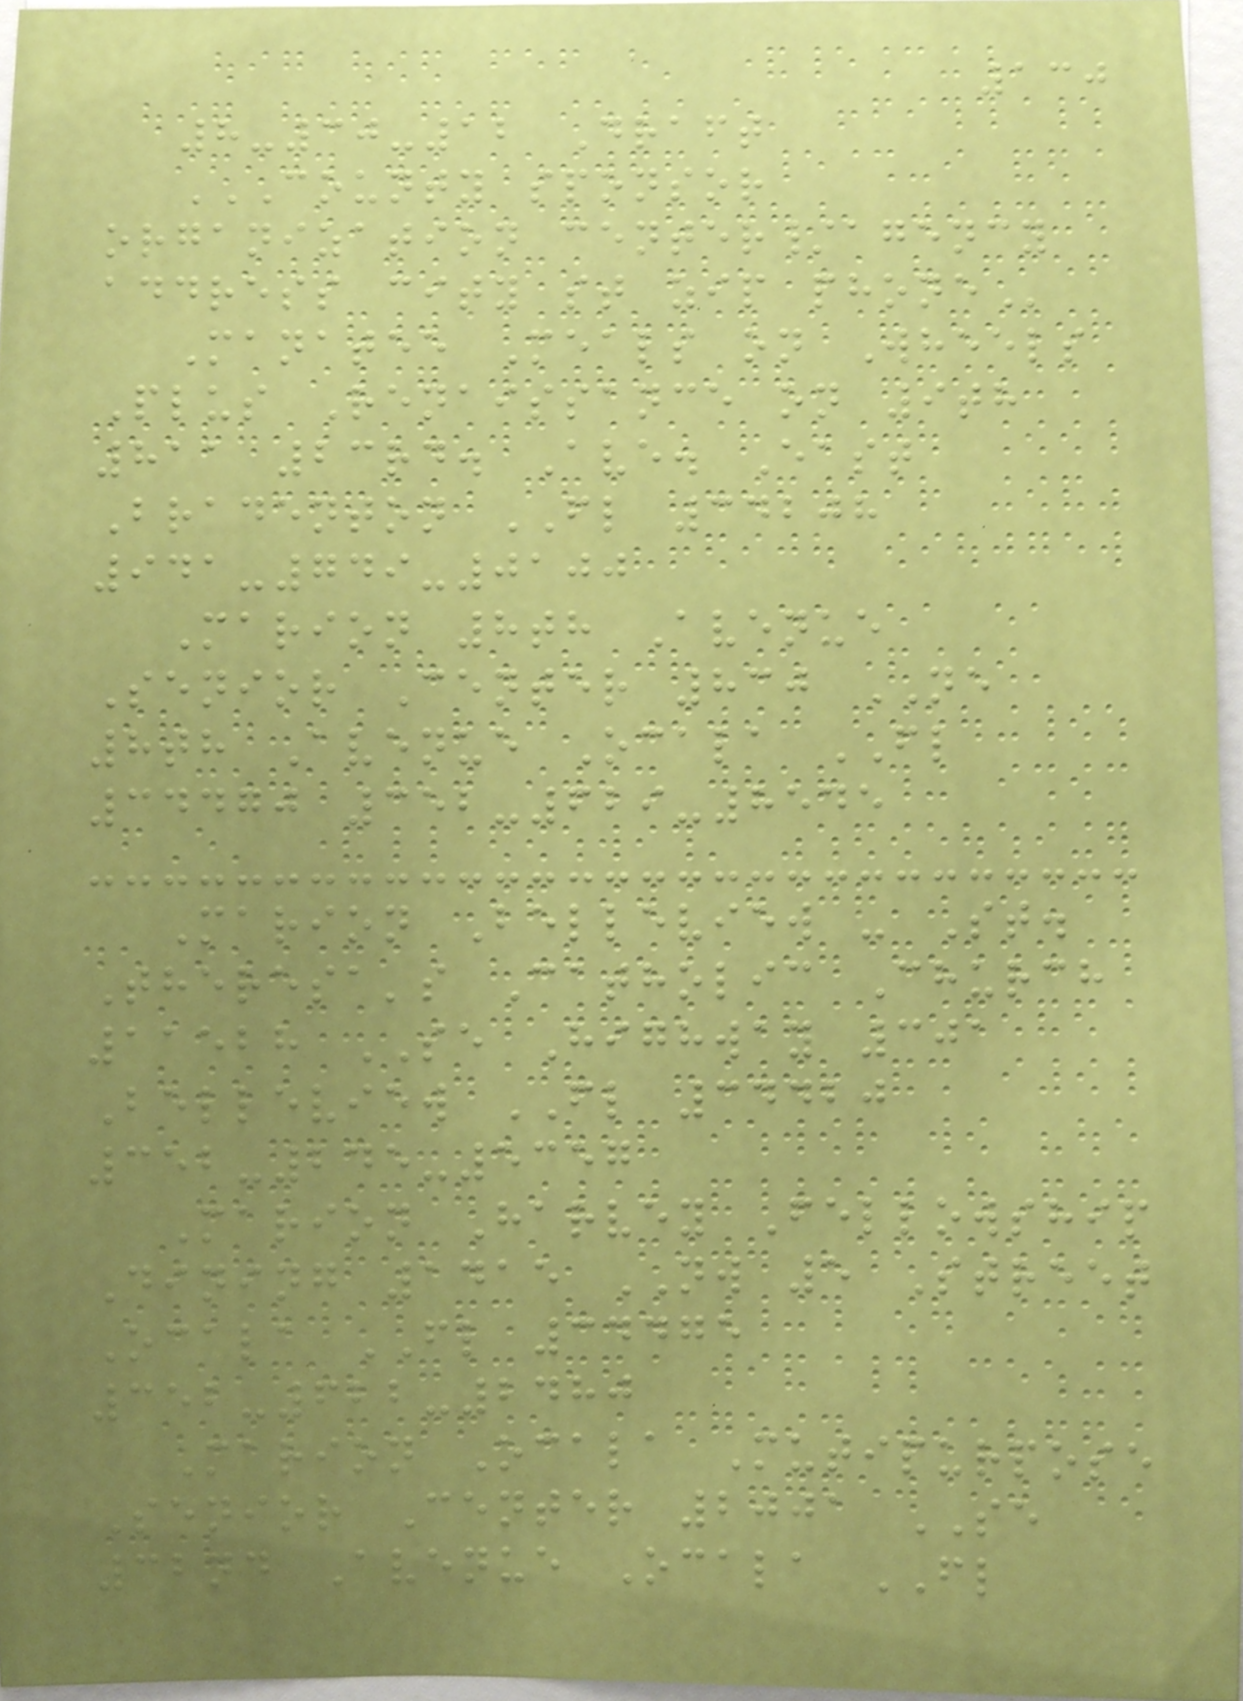130
8-30-12 Draft
COUNTY SPONSOR
ORGANIZATION CENTER/AGENCY
ADDRESS CITY ST ZIP PHONE
Manatee Meals on Wheels
Plus Renaissance on 9th
811 23rd. Ave. East
Bradenton FL 34208
941-749-0100
Marion 8th Avenue
Senior Center 830 NE
8th Avenue Ocala FL
34470 352-629-8545
Marion Belleview - St.
Theresa's Catholic Church
11528 SE Highway 301
Belleview FL 34420
352-245-5357
Marion Harvey Fellowship
Dining 1415 NW 5 Street
Ocala FL 34475
352-622-2480
Marion Ocala Mutipurpose
Senior Center 2001 SE
32nd Avenue Ocala FL
